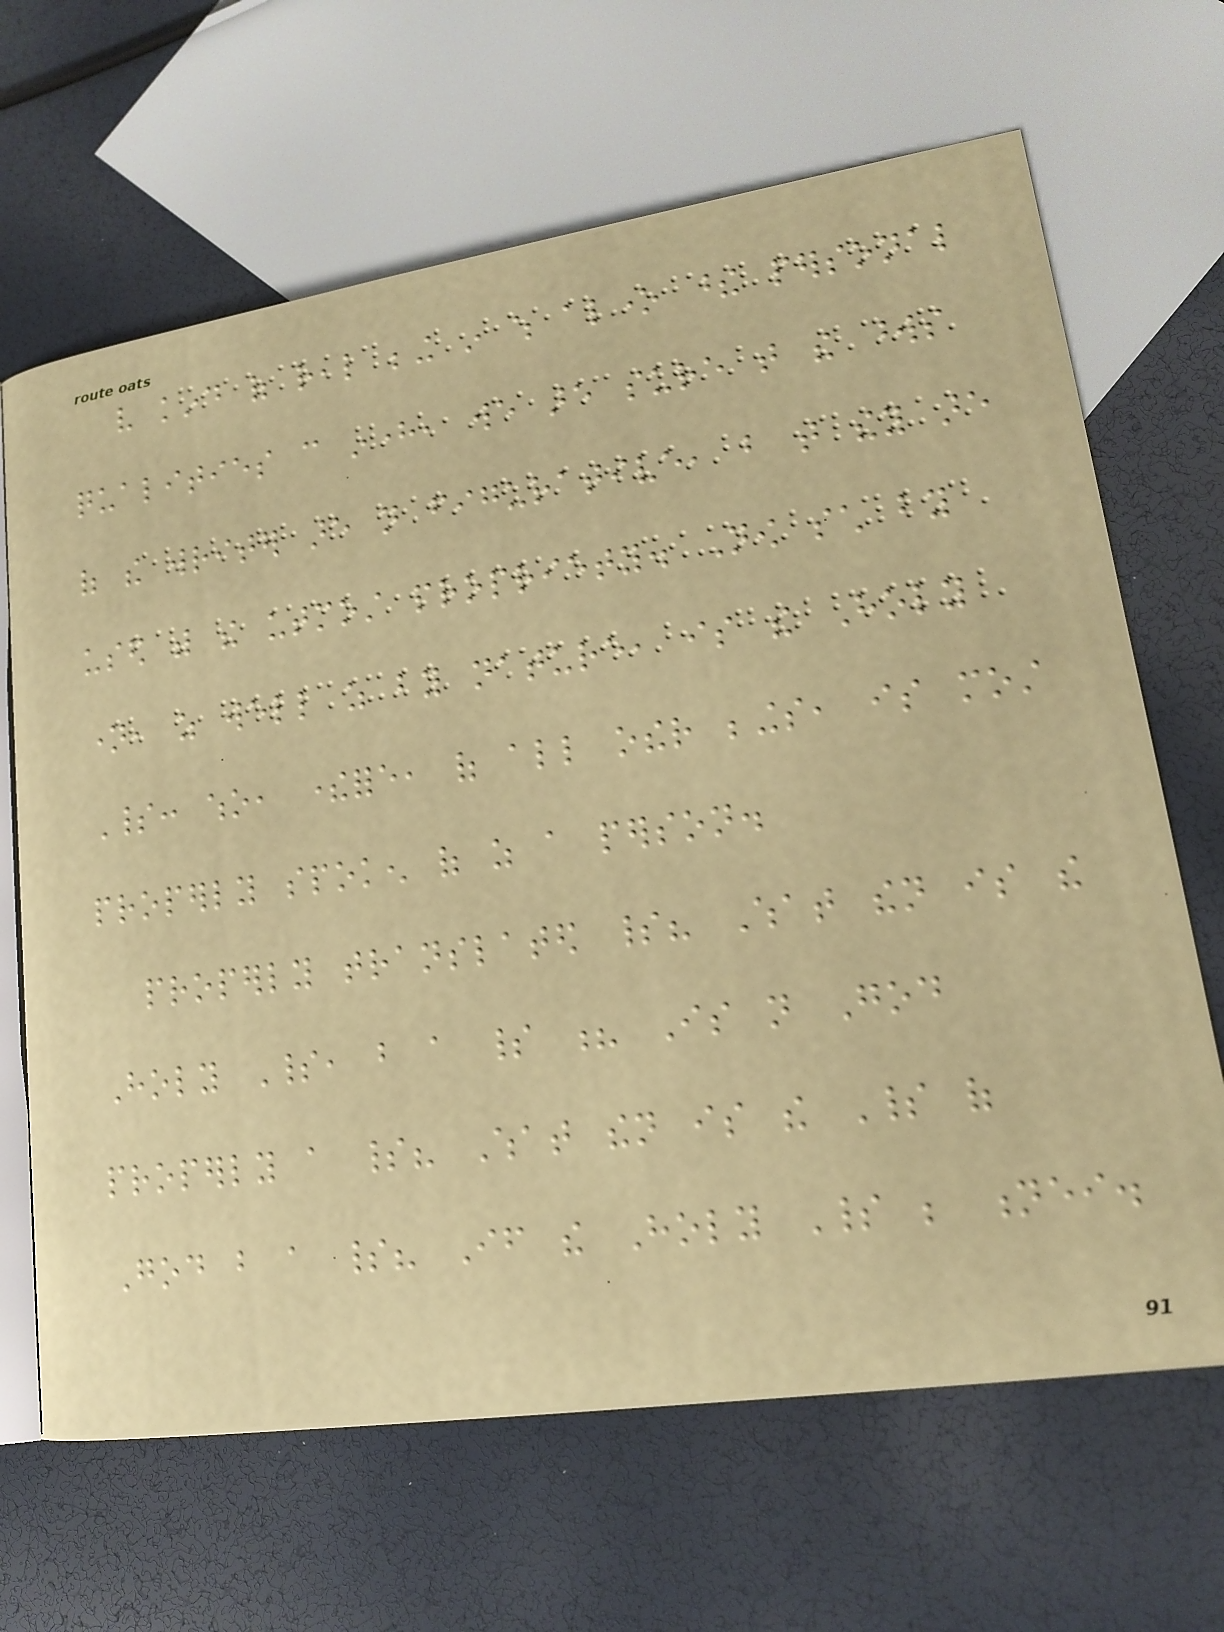very kind of real being in which alone these personal
qualities can inhere, we are sure that the words
of the writer are not figurative, but that they are
used with the utmost propriety. Now such by
name, as well as by nature, is the Holy
Spirit: who, therefore, of all other beings, is most
properly spoken of as a person.
properly translated spirit? What then is the
Holy Spirit, but a spirit ? Is not God
properly a spirit? What then is the Spirit of
God but a spirit? If the Holy Spirit be nei.
